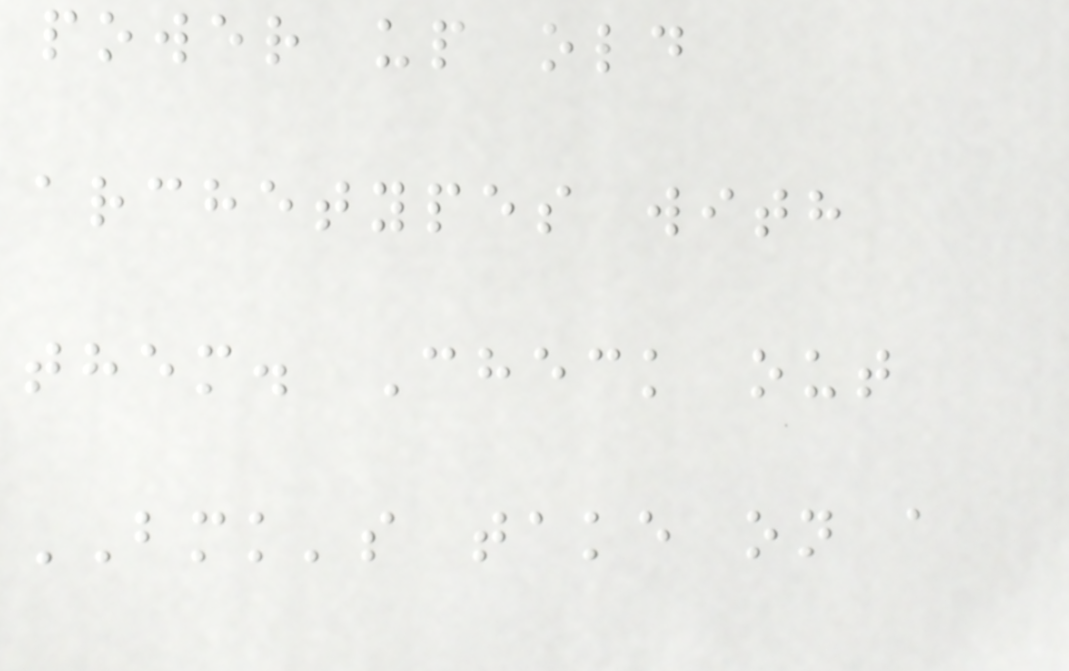power up old
archetypes with
them. Check out
BMK's take on a
